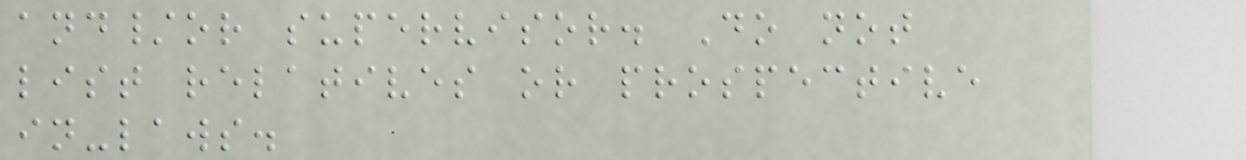and/or supervisor. Do not
list relatives or prospective
in-laws.
